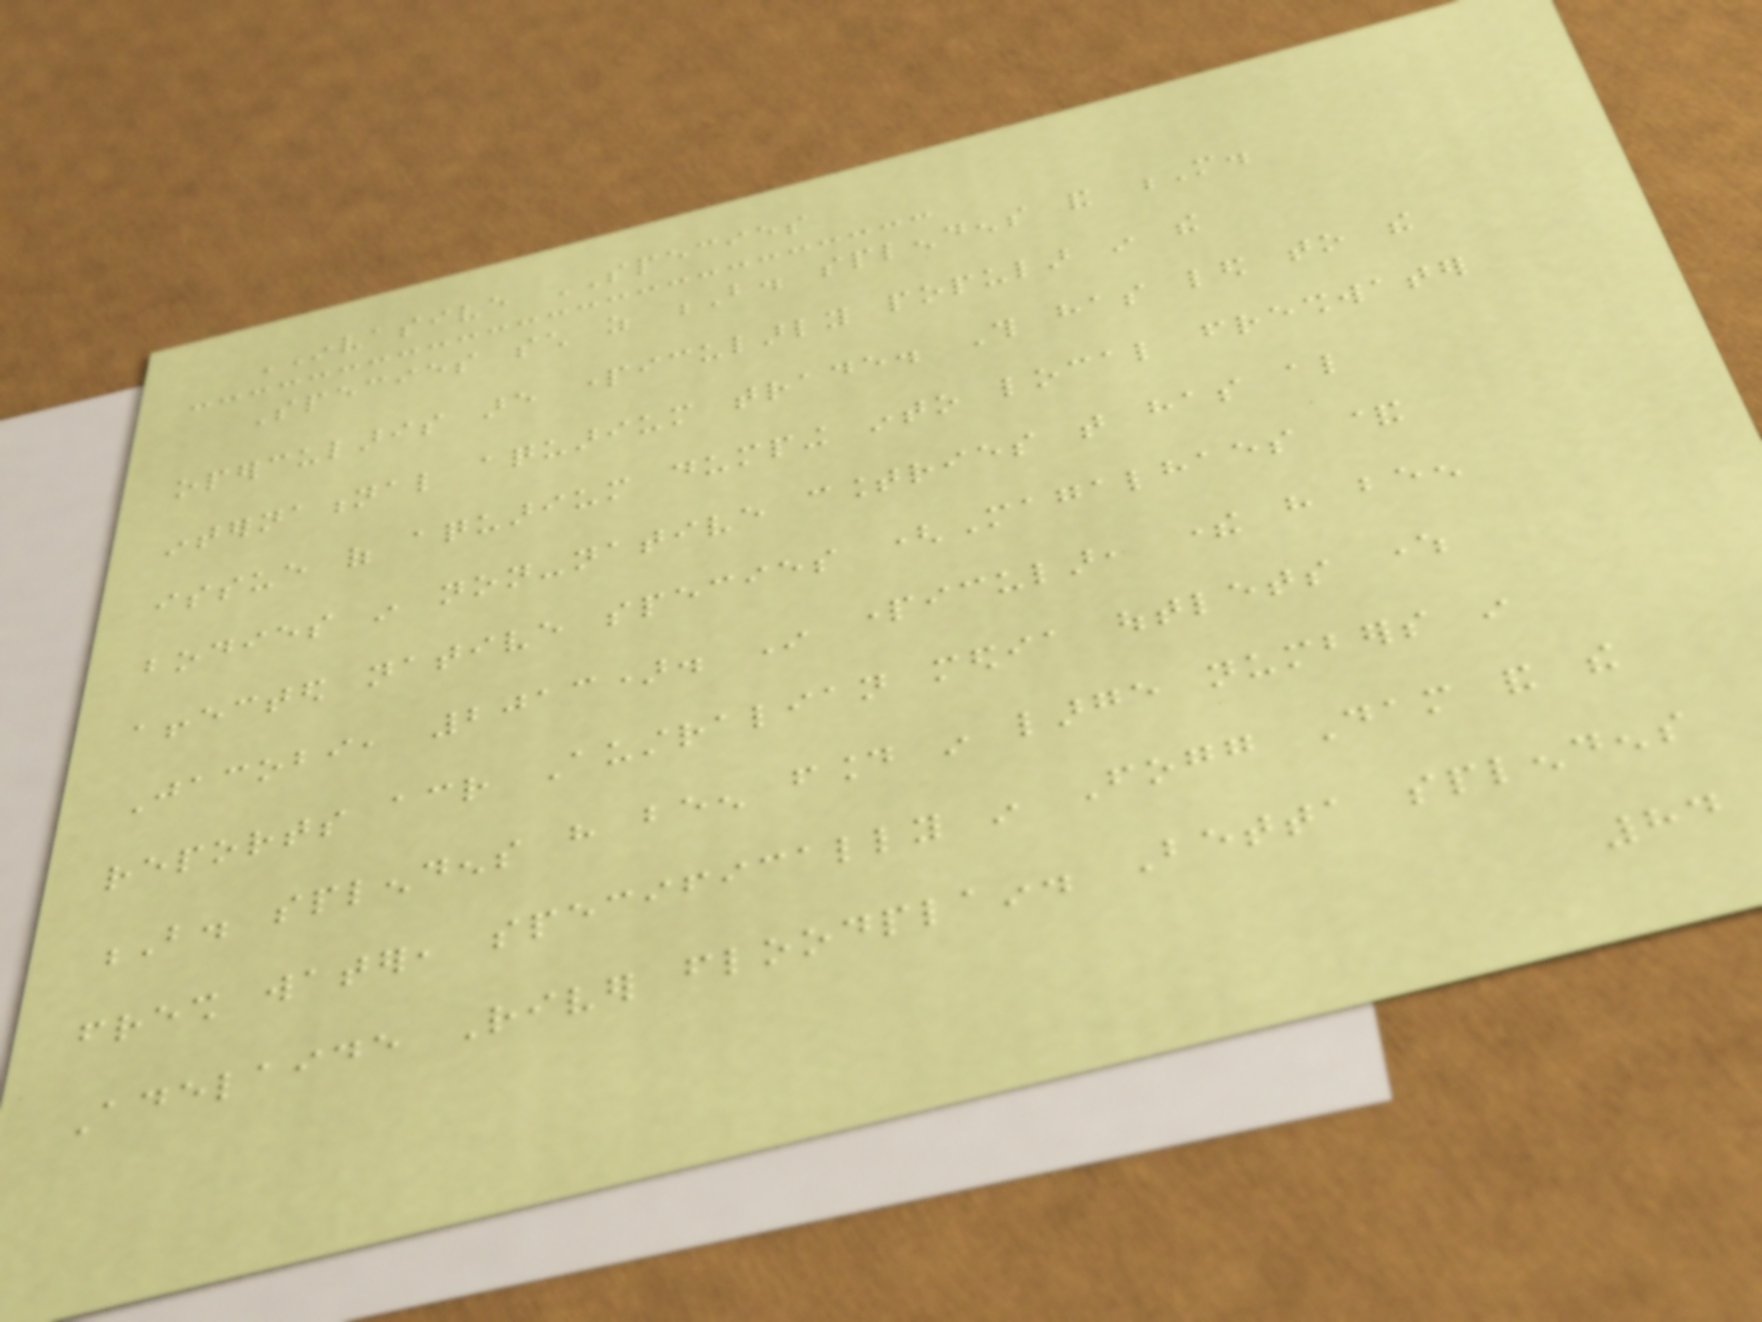INVASIVE SPECIES
Species such as B. splendens and M.
opercularis are particularly popular in the
international aquarium trade. This has led to the
issue of aquarium dumping into local freshwater
bodies in non-native countries that has also
affected native species (Magalhaes &
Jacobi, 2013). In particular, there have been
reports across Australian media outlets where
B. splendens have been found in large numbers in
fresh water, specifically in Fogg Dam and the
Adelaide River floodplain. Betta splendens
84
